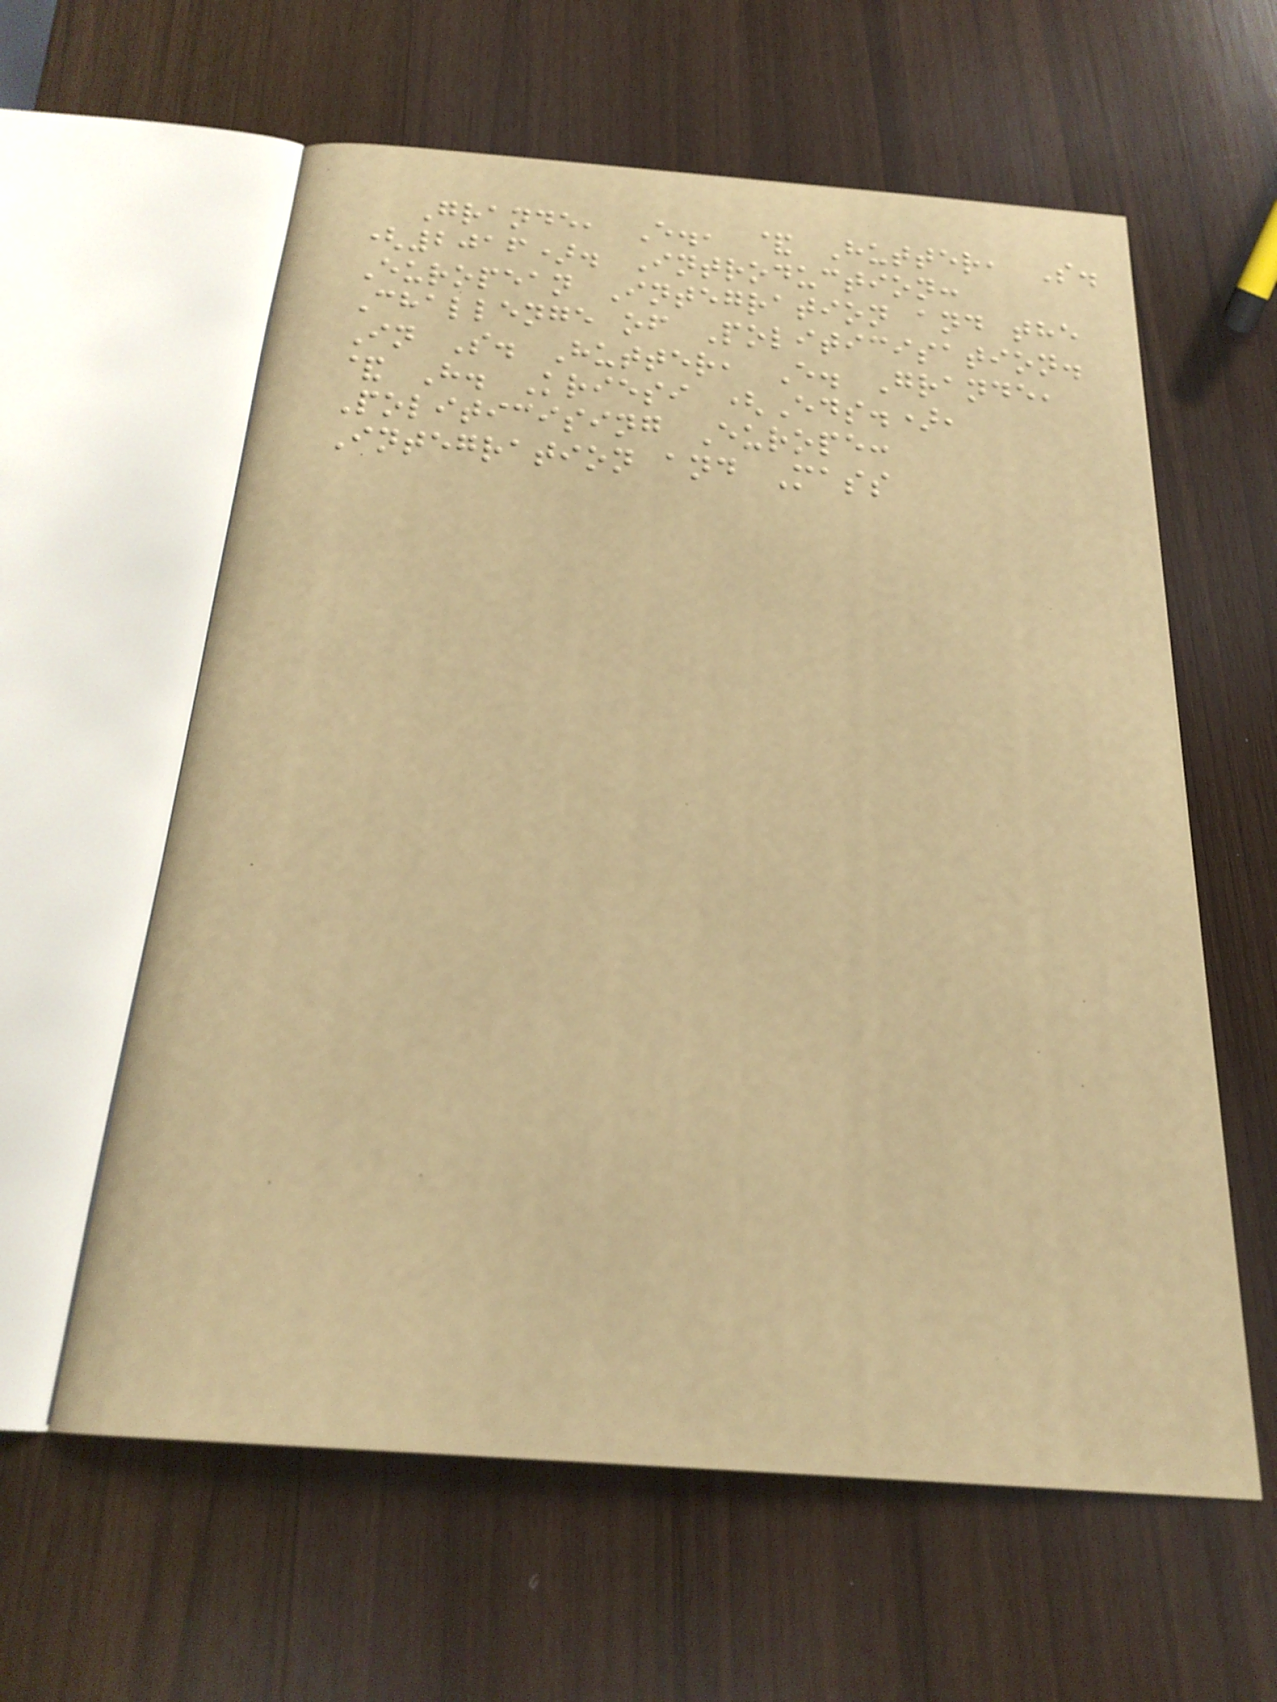Grande, E., & Hutter, S.
(2016). Introduction:
European Integration and the
Challenge of Politicisation.
In S. Hutter, E. Grande,
& H. Kriesi (Eds.),
Politicising Europe:
Integration and Mass
